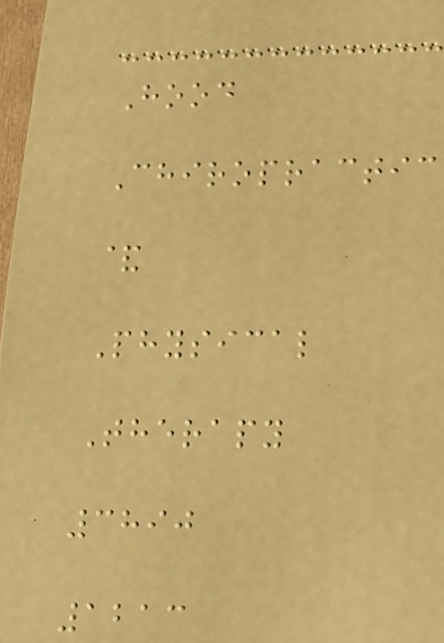Hood
Chiropractic
&
Physical
Therapy
3890
1213
